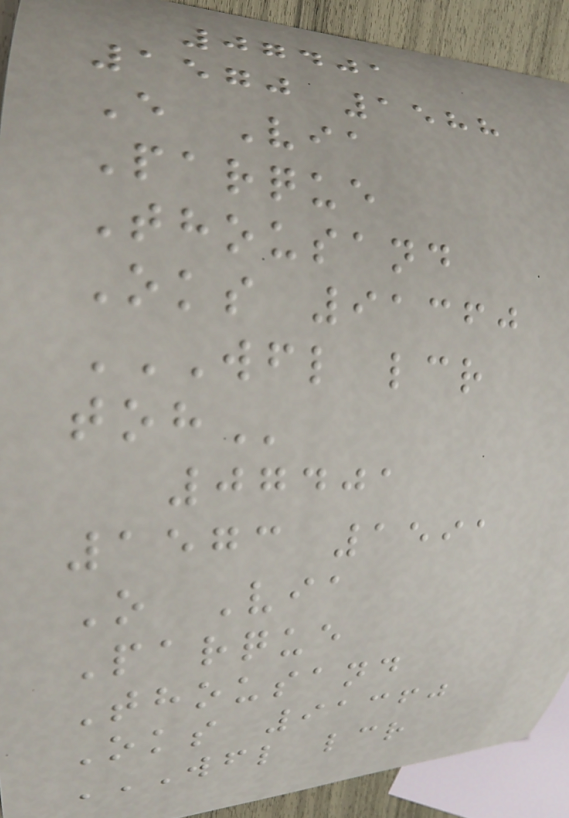07401
1570 1588
E Via
Parque
Thousand
Oks 91360
WFL LCR
TOH
07401
1573 1591
O Via
Parque
Thousand
Oks 91360
WFL LCR
